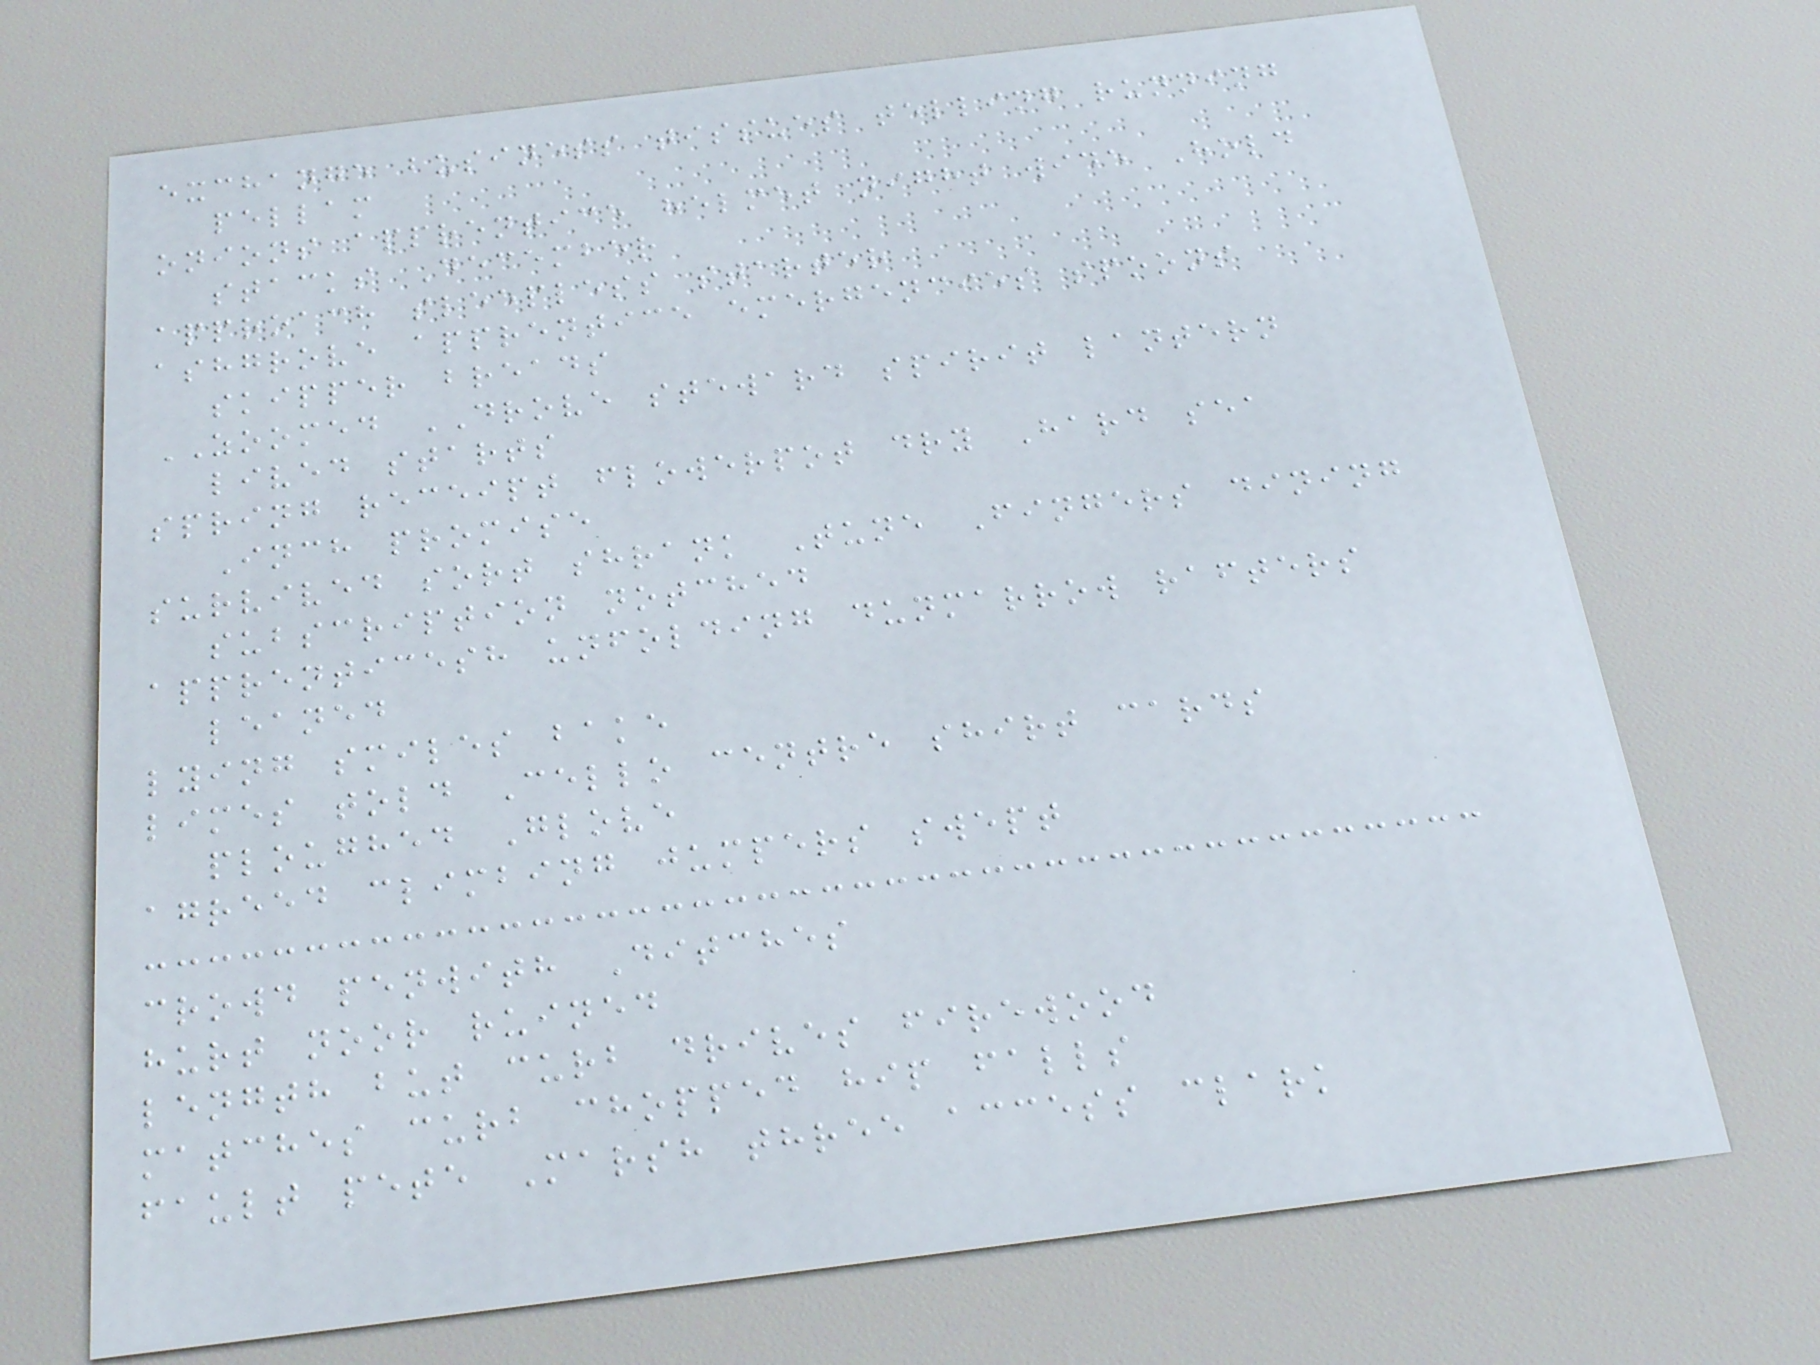exchange business tissues telling running
pellam
onions apprentice helmet night wide Hold
stacks December
approach sleepless starter
ashgrove apprentice emergencies spoons
skipper breads
ZOOMED DROVE steward spirit lantern
lived starts
spring receipt flowerpot dry Hard sea
Inch promise
survived sort shrank Tune Fingers dining
subscription notched
apprenticesh unfolding dunmarrow rafters
leaned
lying smiles bake
limes told Cello centre shirt cards
ploughed Glove
agreed climbing jumpers swept
crowd penwith Ditches
hurt noor ruined
length but curb drives firewood
matches curb chopped hip falls
fault pete Marsh three access clark
